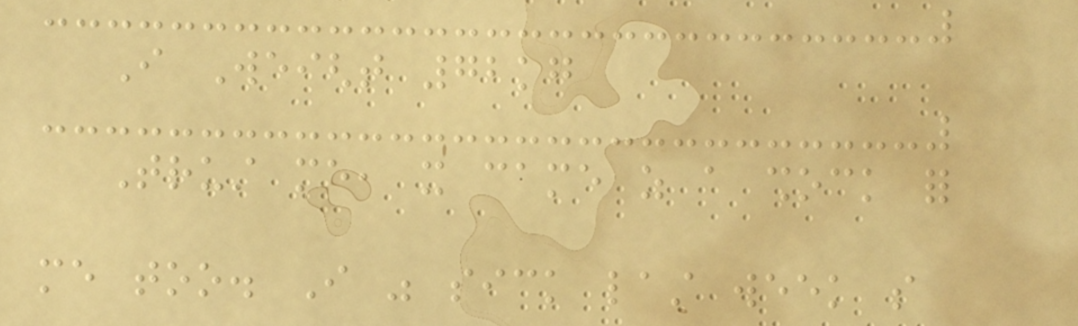I Weight 72kg
Trust me, it came as a shock for
me too. I was sick last week so
